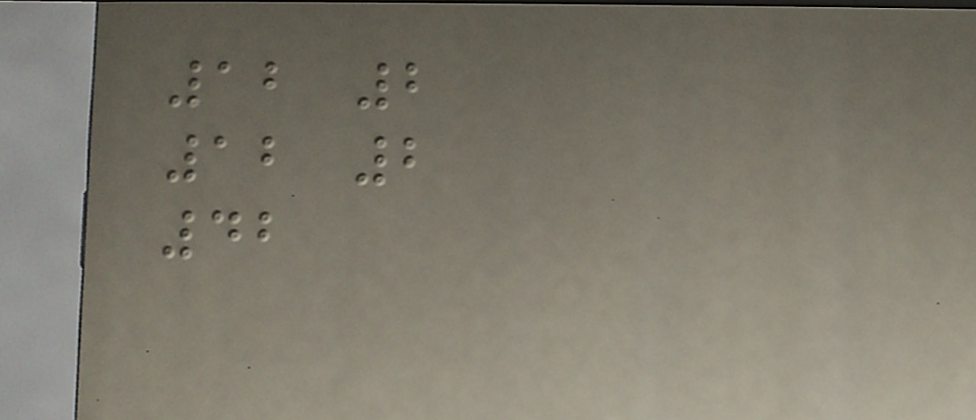12 2
12 2
42
